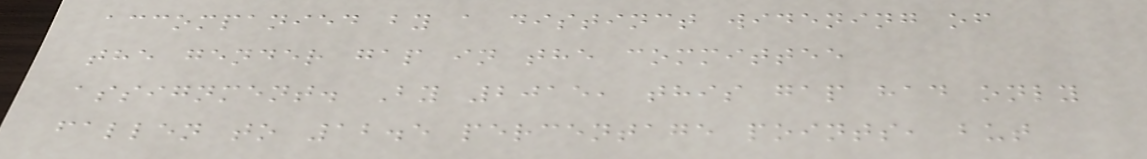accompanied by a distinct widening of
the gender gap in the committee
assignment. By 2015, this gap had only
fallen to 12.5 percentage points, but
